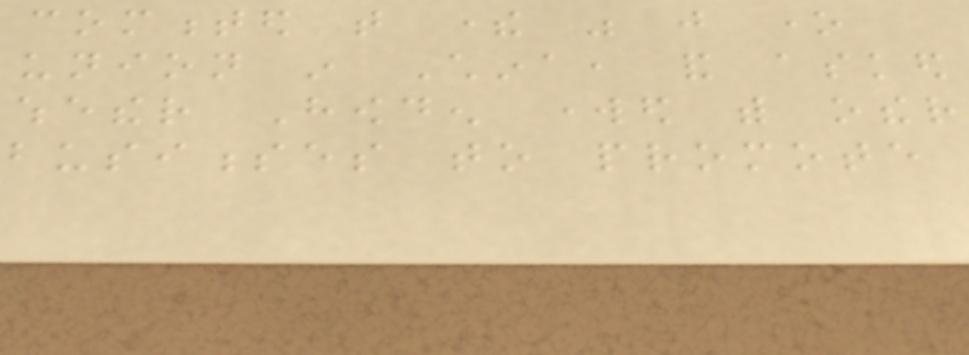commented that there was just one
union in China, and asked
whether Howden worked with other
businesses to promote
